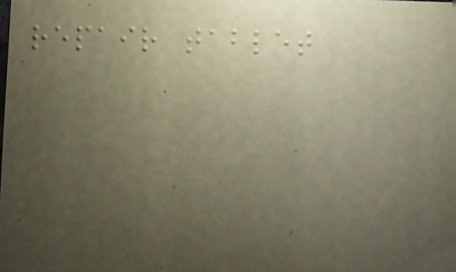repair tablet
